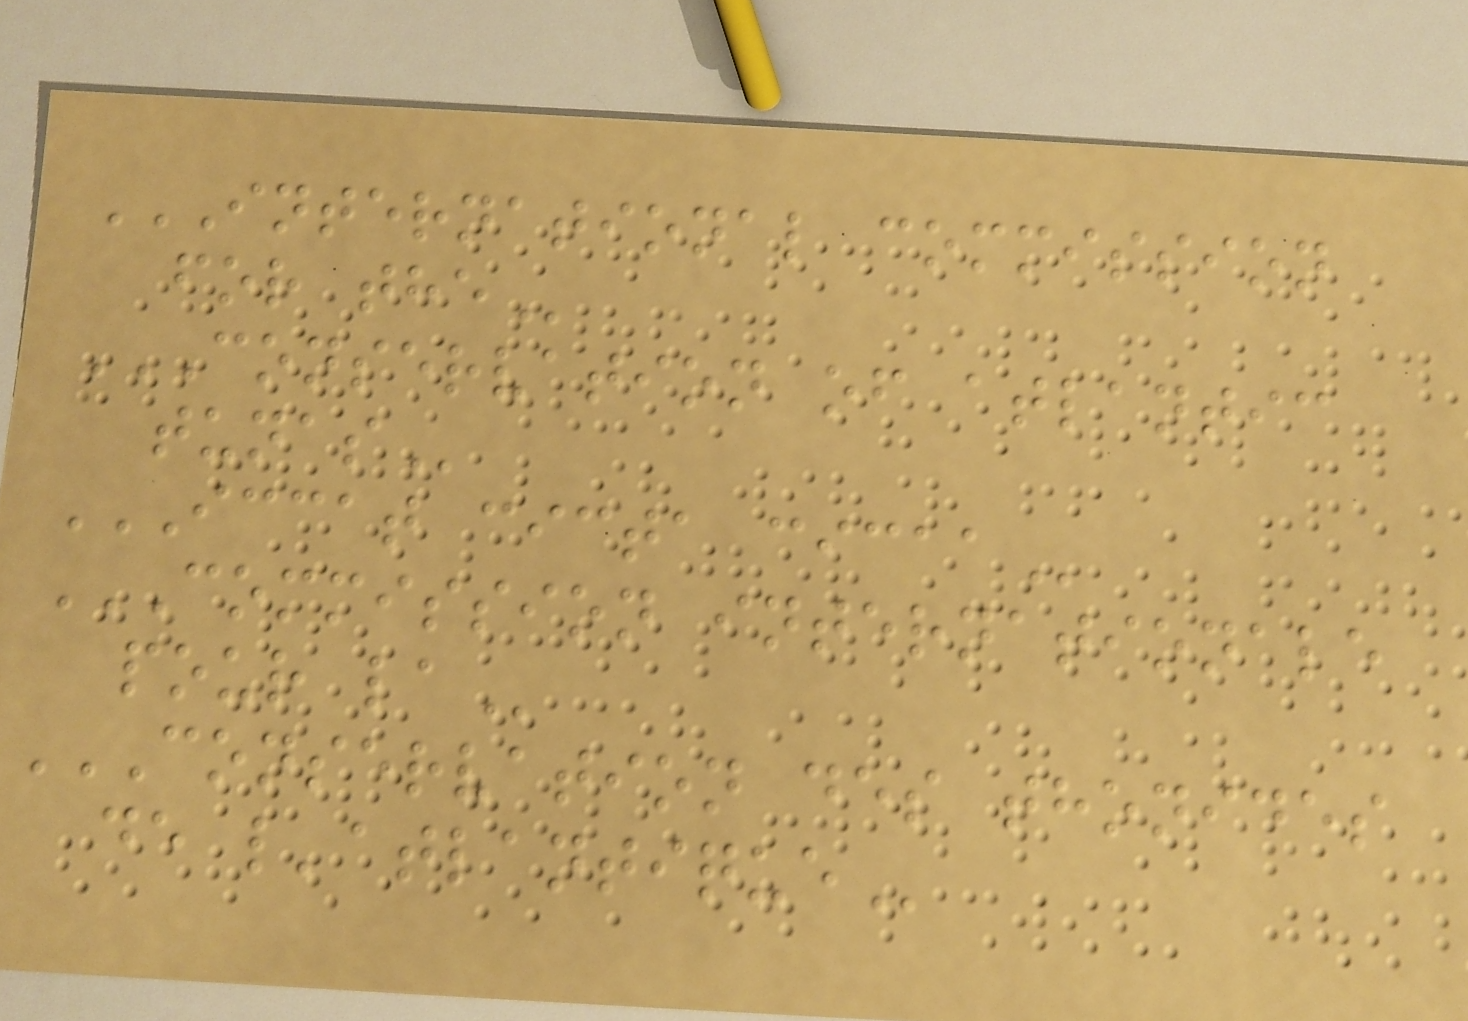INTERNATIONAL COMMISSION
FOR THE
CONSERVATION OF ATLANTIC
TUNAS
ICCAT CICTA CICAA
COMMISSION INTERNATIONALE
POUR LA
CONSERVATION DES THONIDES
DE L'ATLANTIQUE
